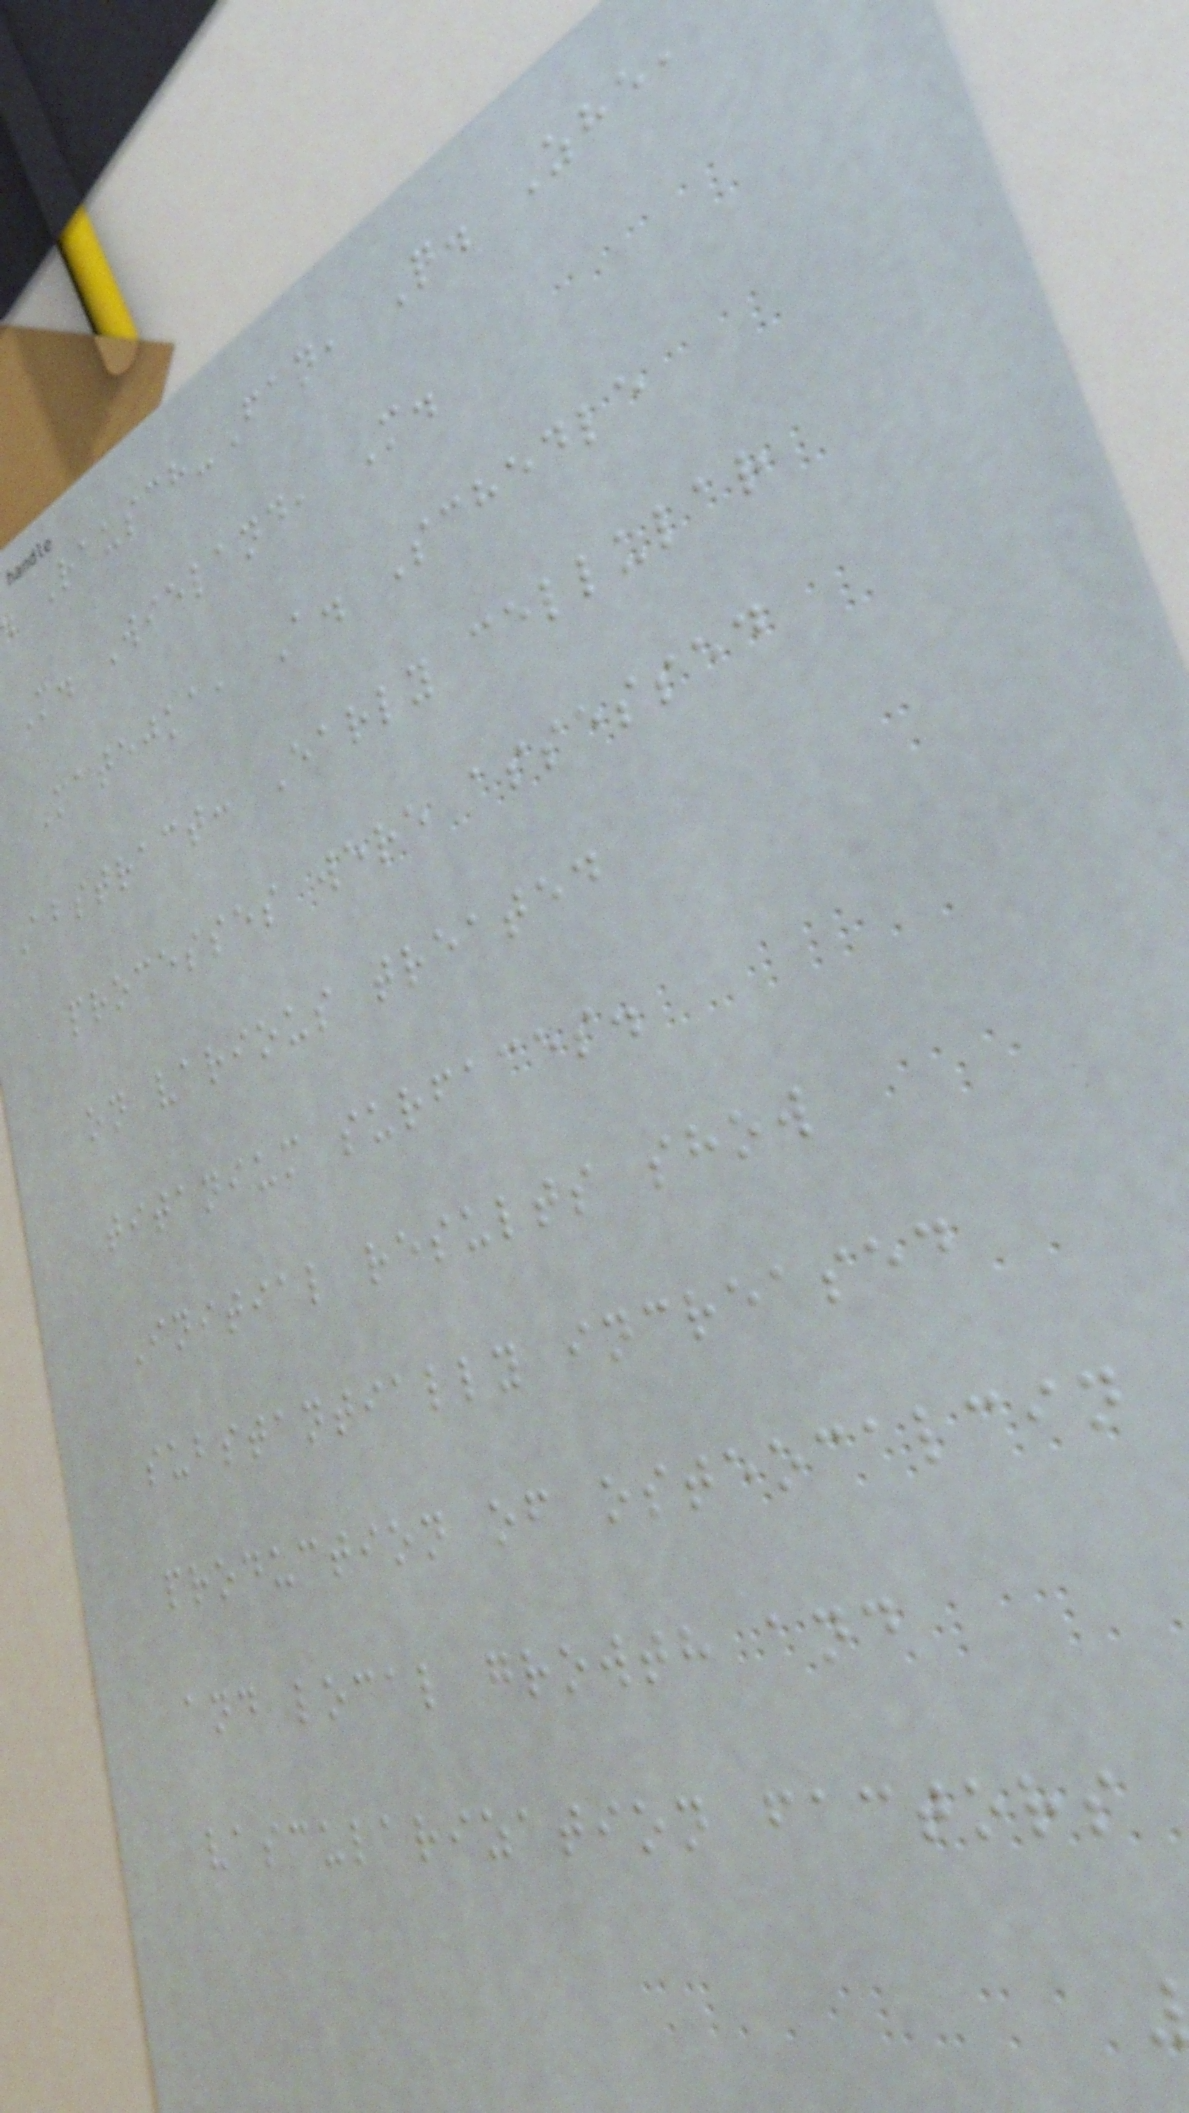Rausch-Fan, Q. Zhe,
M. Wieland, M.
Matejka, A. Schedle
Abstract: Early cellular
processes were assessed
on various treated
titanium surfaces.
Initial results show
substantially increased
production of osteocalcin
and local growth and
vascularization factors
